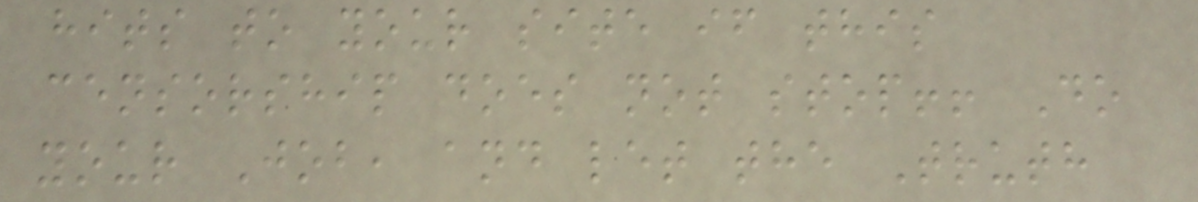hits to your site if this
censorship does not stop!! Do
your Job, and let the Truth
